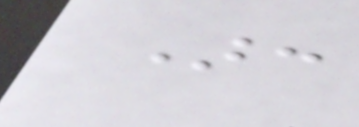Arc
